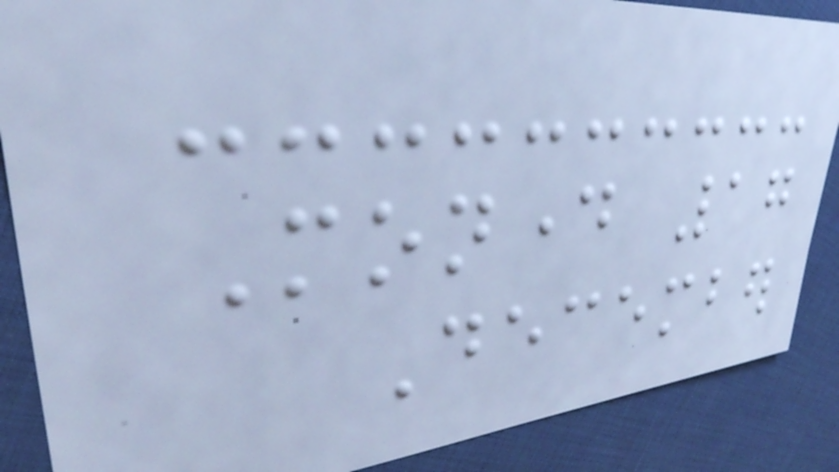Monday 17
December
